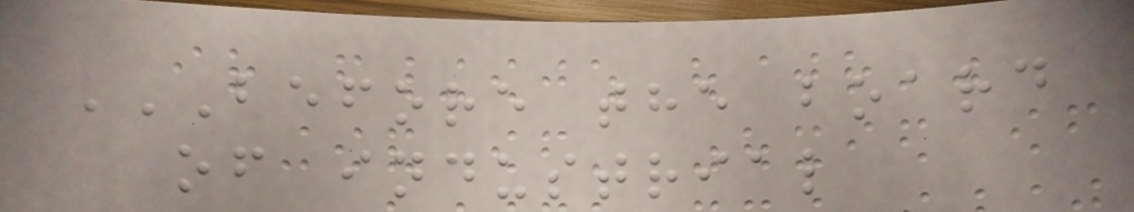BEFORE THE BOARD
OF INDUSTRIAL
